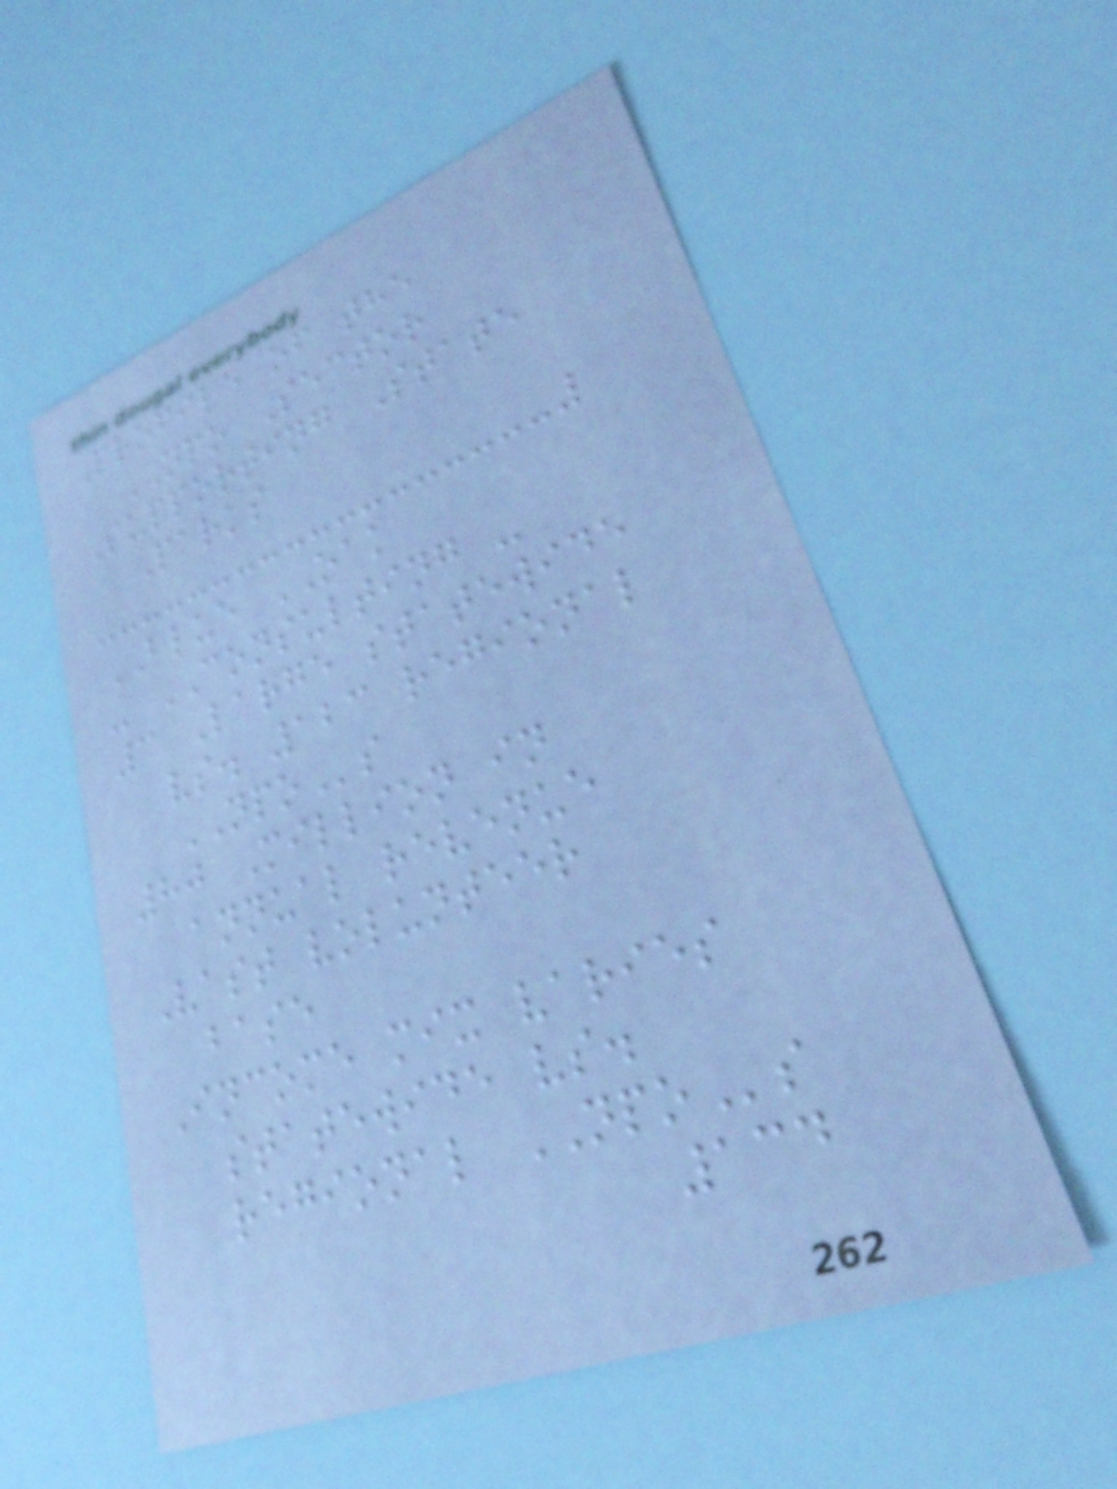Profile of the
NPO Sector
Supporting State
Parks
BLUE OAK
- CONSULTING -
3 Large statewide
vs. 123 regional
NPOs
80 Million in
annual revenue
Vast volunteer
base
Income mix varies
statewide vs.
regional NPOs
134
